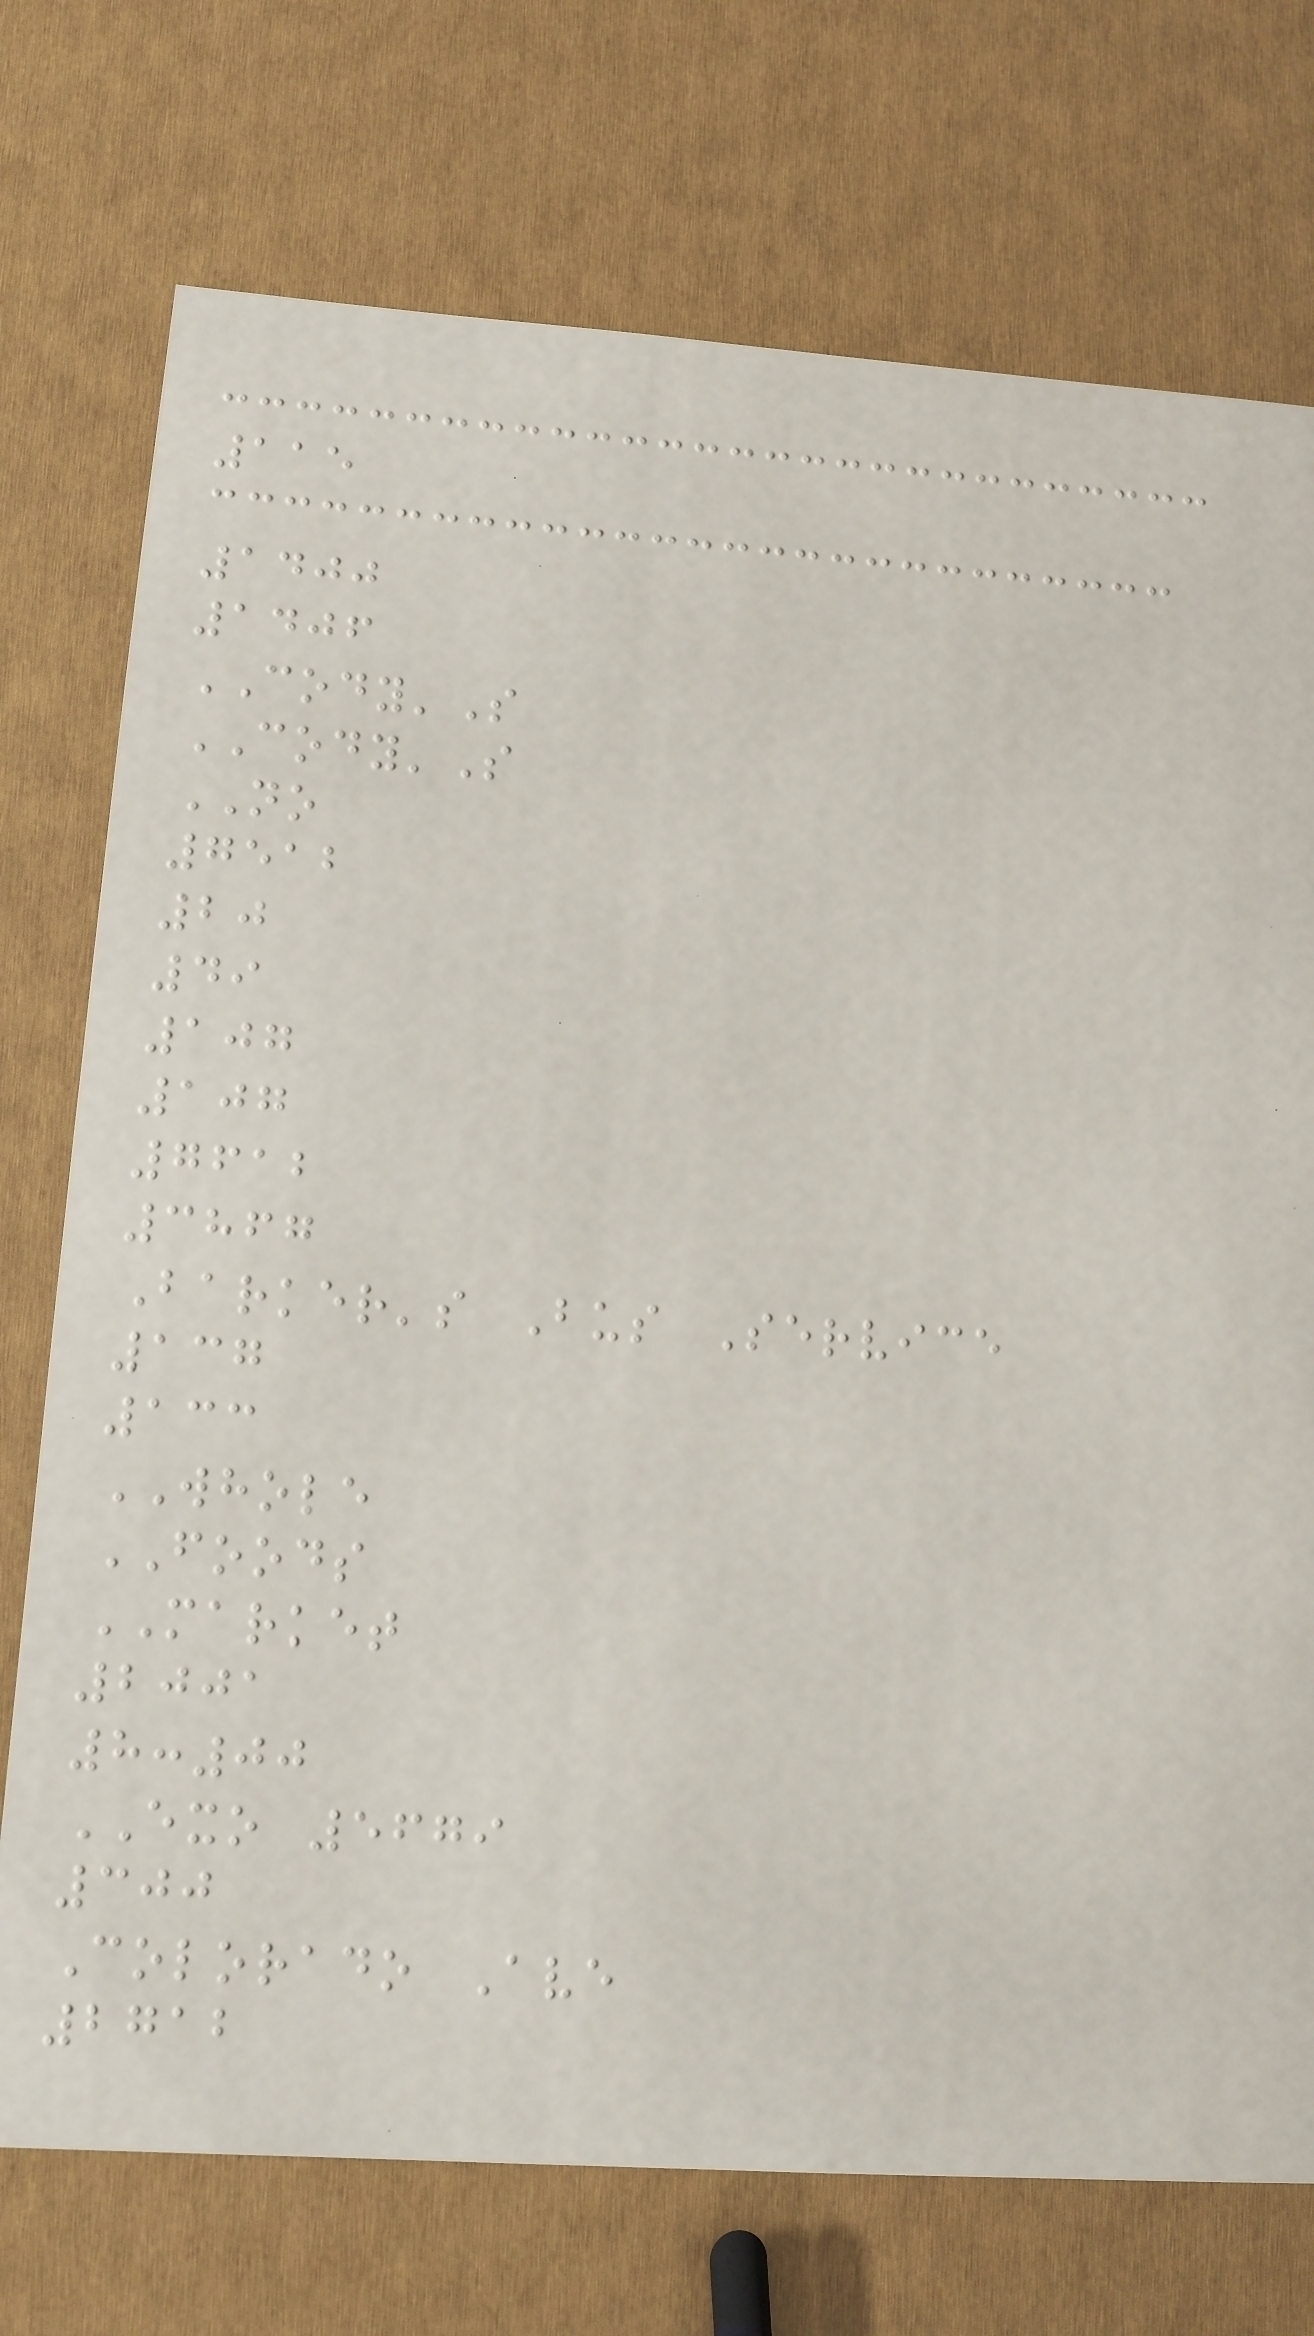115
1400
1406
CODY'S
CODY'S
NO
7512
20
49
107
107
7612
3867
Barker's Bus Service
137
133
WHOLE
FOODS
MARKET
2001
8:00
EXO 5679
300
Colorado Ave
2712
